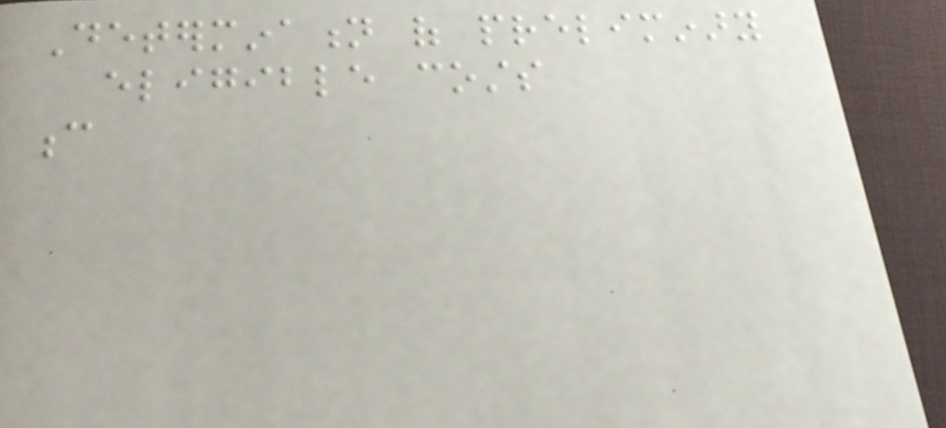Determination of preliminary
eligible costs
c
